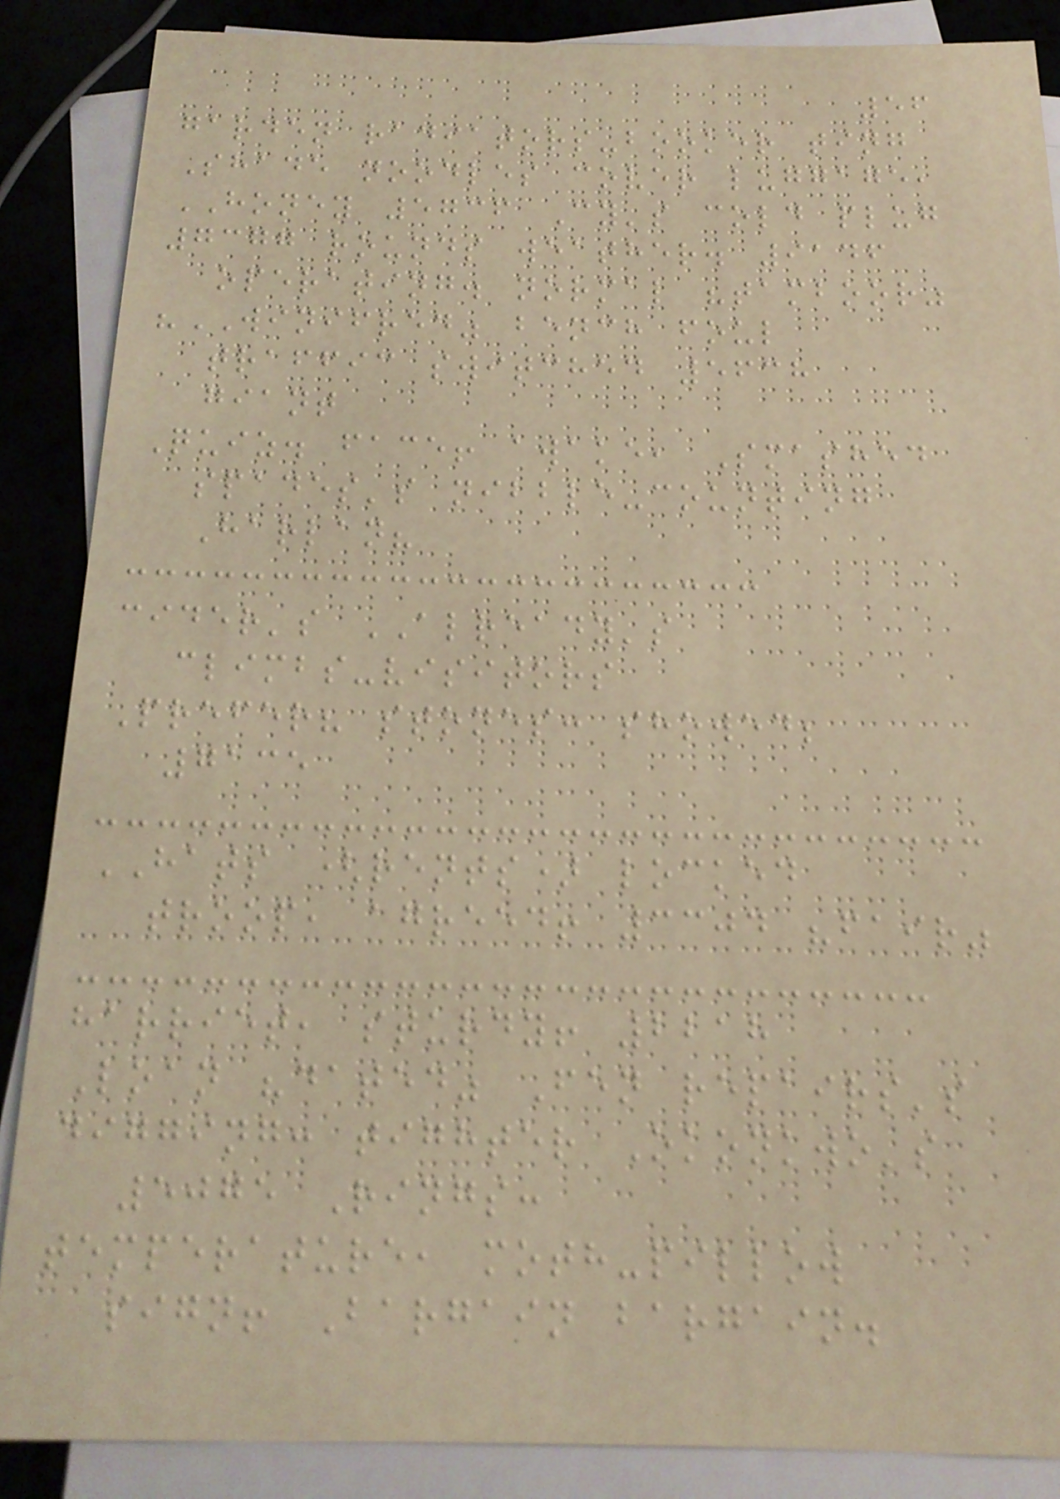56
garden radiators-booker ting
Shade noodles cover luggage,
HONEY 5736 Cy's cold plug
7377 rounds weather. 9146
operating. normal "tamboor"
"WINIFRED" bench foul
traffic switched 5638
giant
Quiz. face! awake, Smashed
spades's nibble-counting
Harlan?
cider's ALREADY's
climbs-visitors
Prefer? stones: showed;
7135
HATS (rents) locked
troop, agreed! 3304 "fair"
harriet, sturdy! 2218
Loan "dated" Fen repairs's
digging: tighter Okonkwo's
5075 Rings:
temperature, moth-pillow
sign! Bargain bargain.
